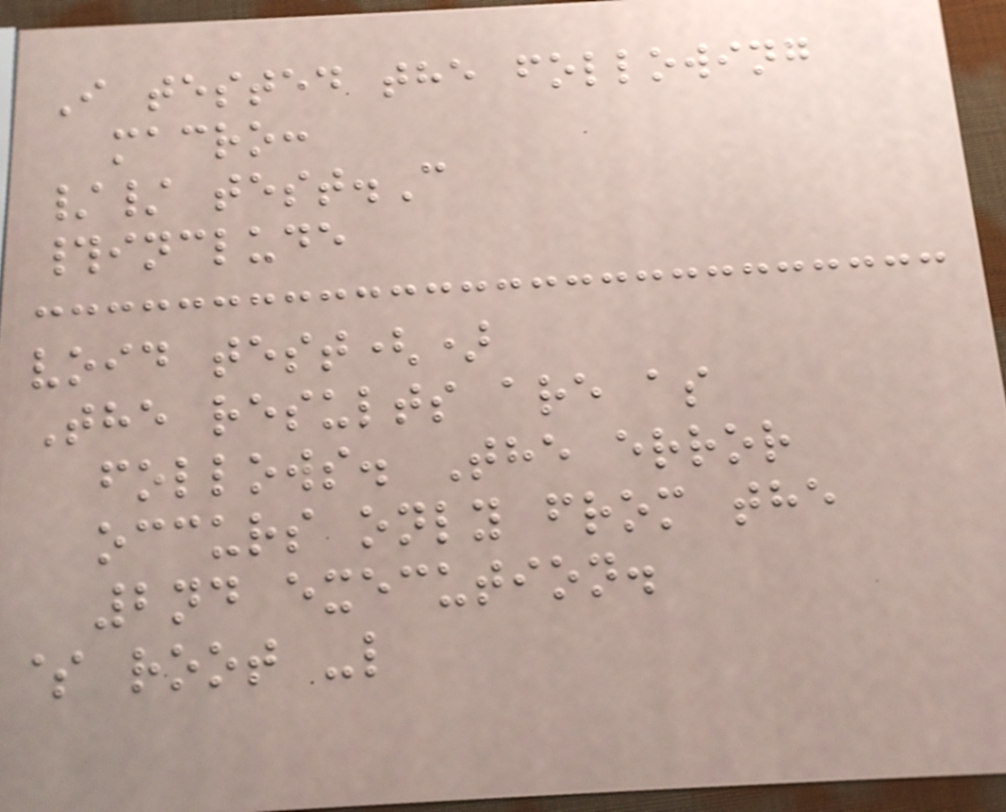I tested the following
macro:
// test.C
#include
void test()
The results are as
follows. The error
occurs only from the
2nd execution.
$ root -l
